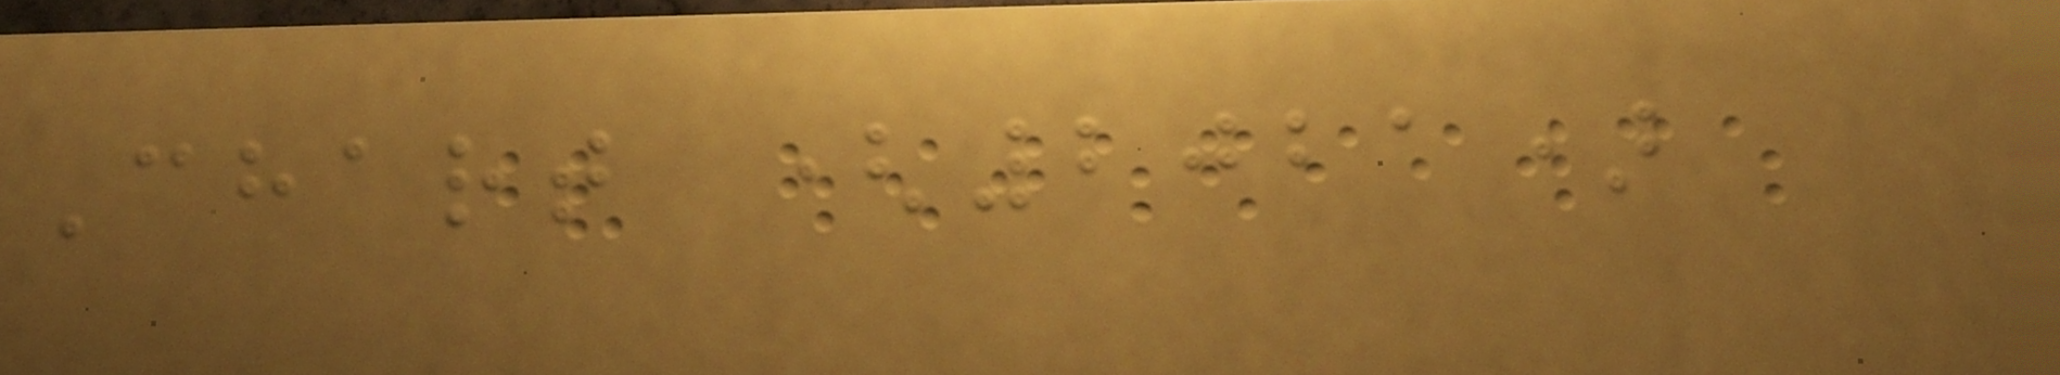Chart (2021)
